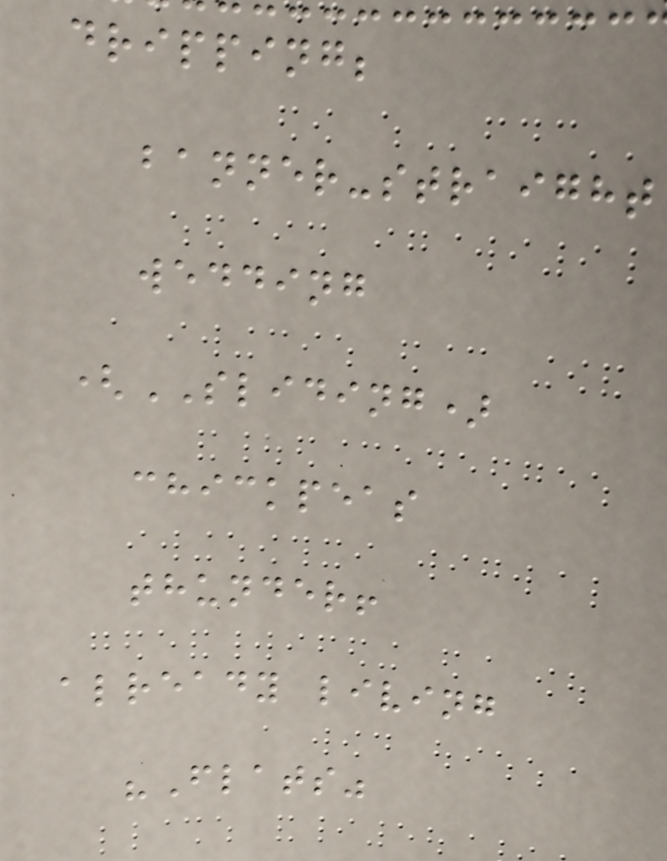dripping;
banner-straight
wedding
(SLIDING)
chickpeas
thunder!
already living
"Flats"
